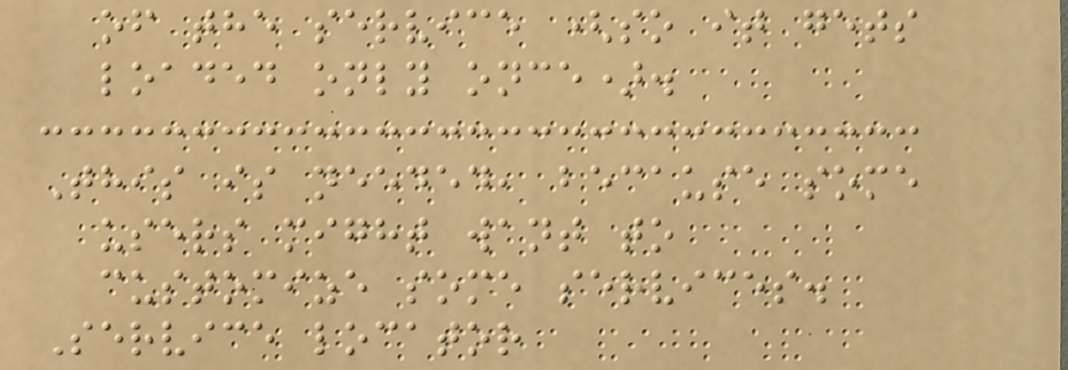of the service (so it gets
loaded only once).
This is needed, because some
users might want to
customize some services.
Service locator
